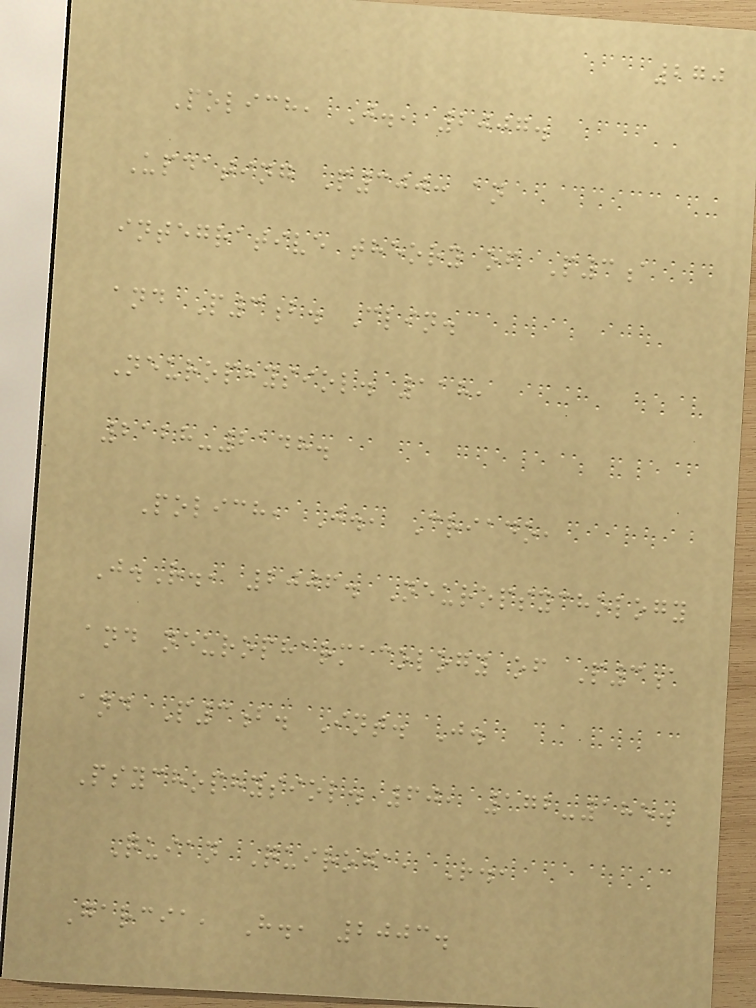270
Polich, J., 2007.
Updating P300: an
integrative theory of P3a
and P3b. Clin.
Neurophysiol. 118,
2128-2148.
Polich, J., Criado,
J.R., 2006. Neuropsychology
and neuropharmacology of P3a
and P3b. Int. J.
Psychophysiol. 60, 172-185.
Quian Quiroga, R.,
Garcia, H., 2003.
